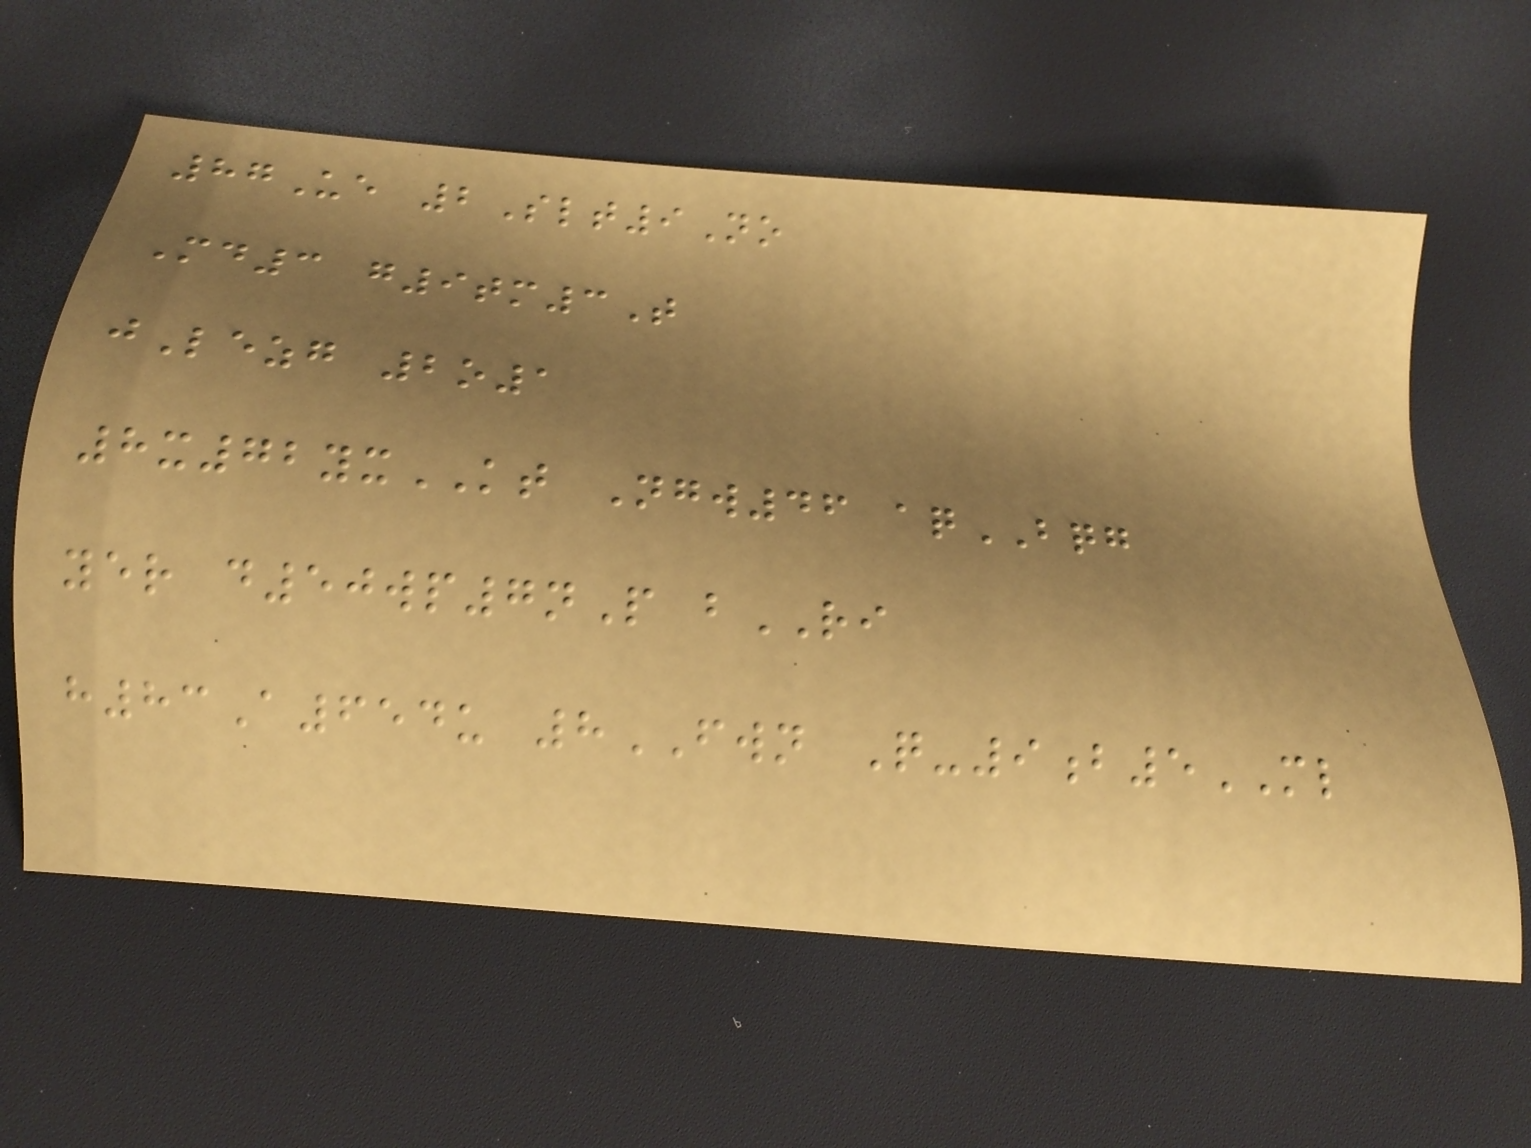87Ue 2Slt9No
Md3 g9tm3T
jLezg 2o1
8x72yxKT Ngw46 aqBQG
yer d50wp7nP bRI
h83A654u 8FWN Q-9b5ML
